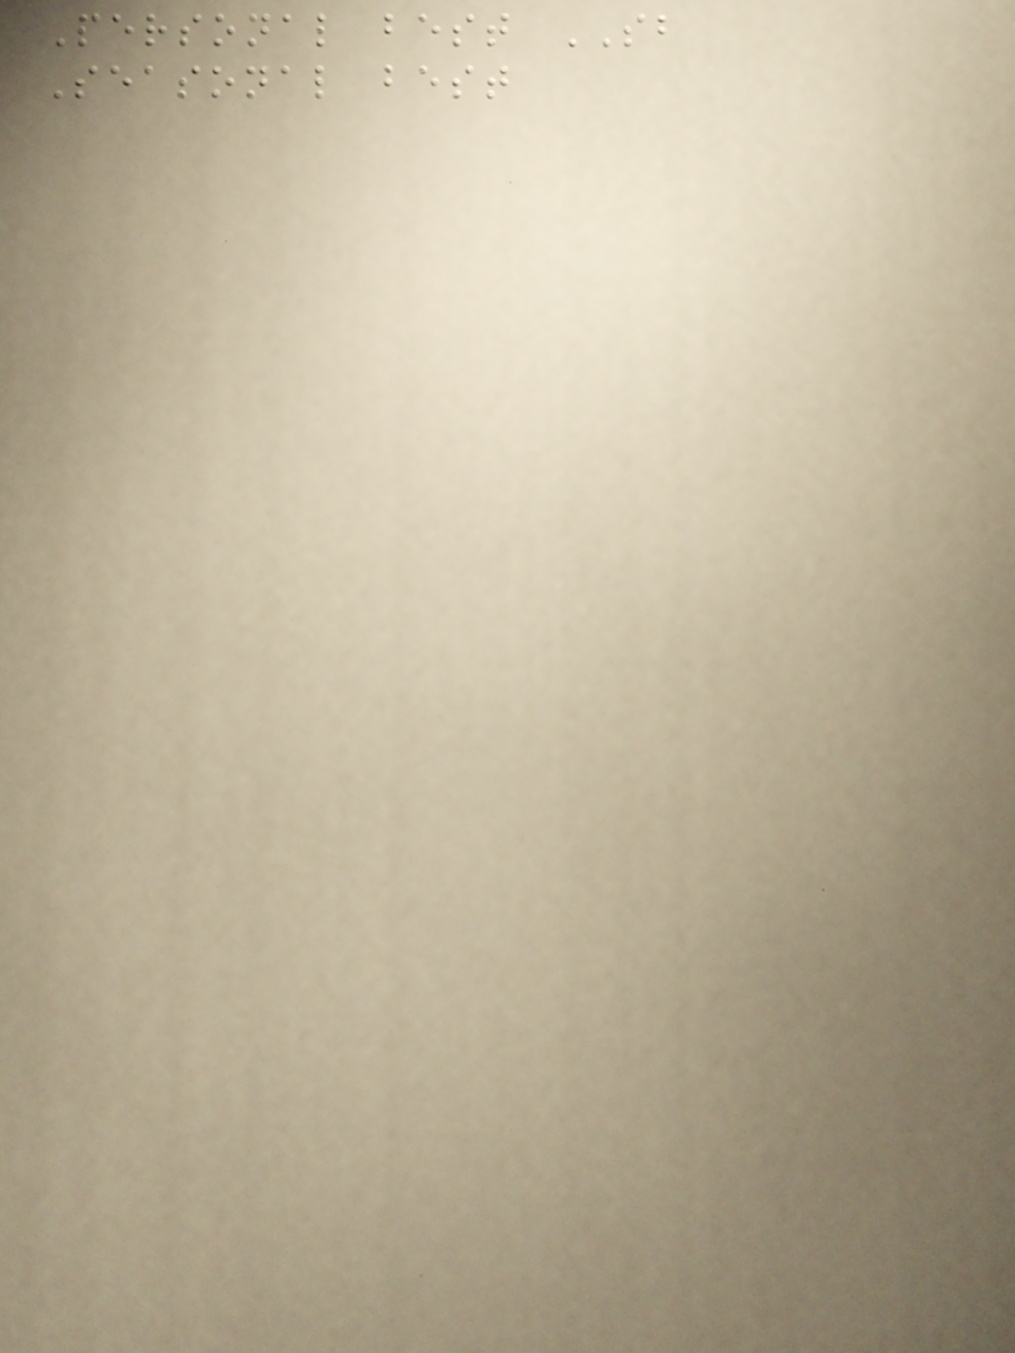Personal best SB
Seasonal best
